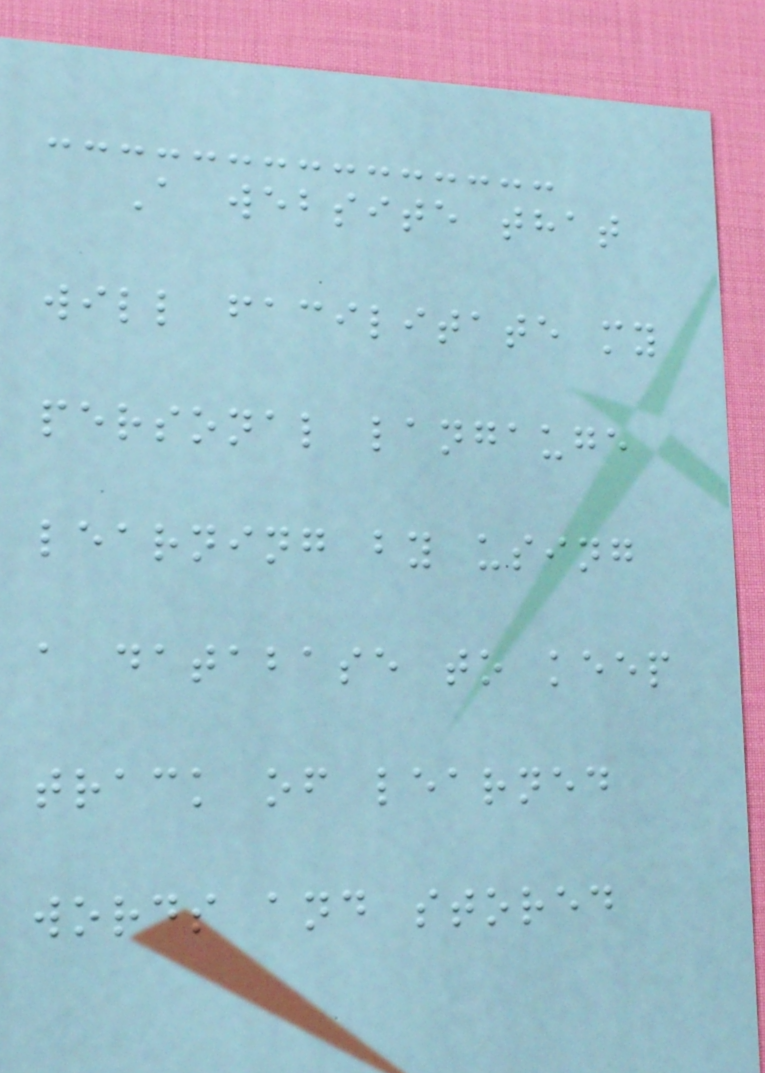A website that
will facilitate my
personal langauge
learning by using
a database to keep
track of learned
words and stored
